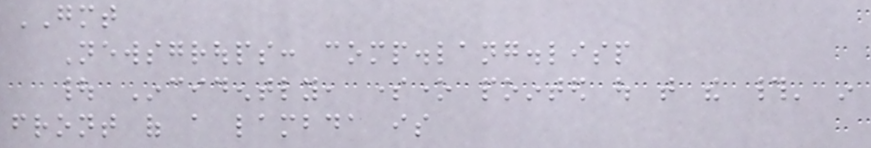GMT
Newsgroups: comp.lang.lisp
| Incidently, someone pointed out that the #' in
front of a lambda is
